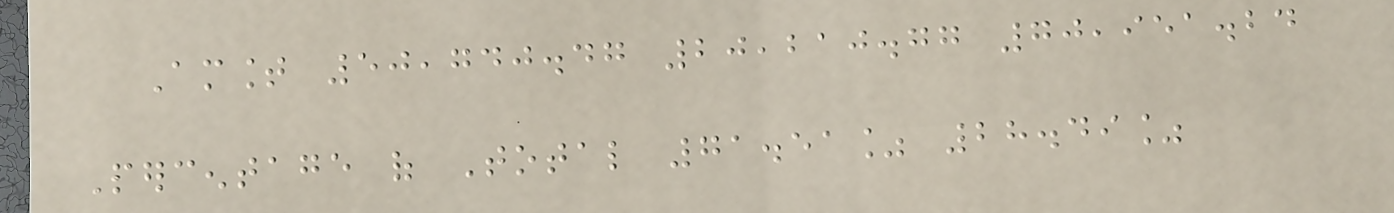Amount 50,740.47 20,210.77 70,951.24
Percentage of Total 71.51% 28.49%
